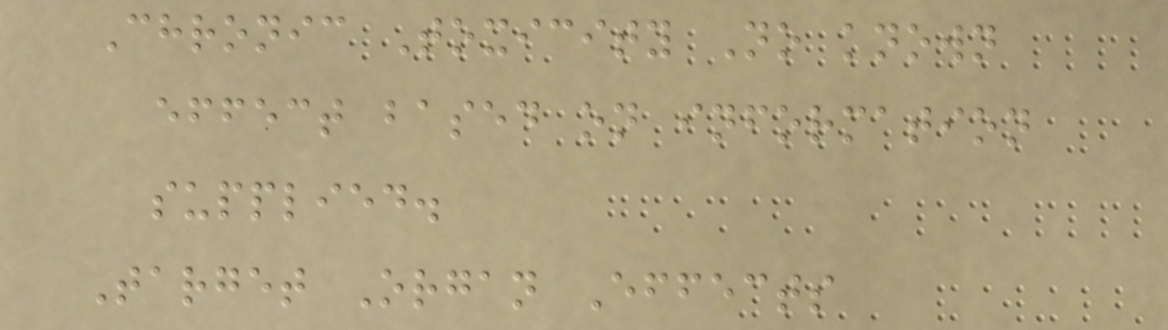Chronic Toxicity No known
effect based on information
supplied.
Target Organ Effects
